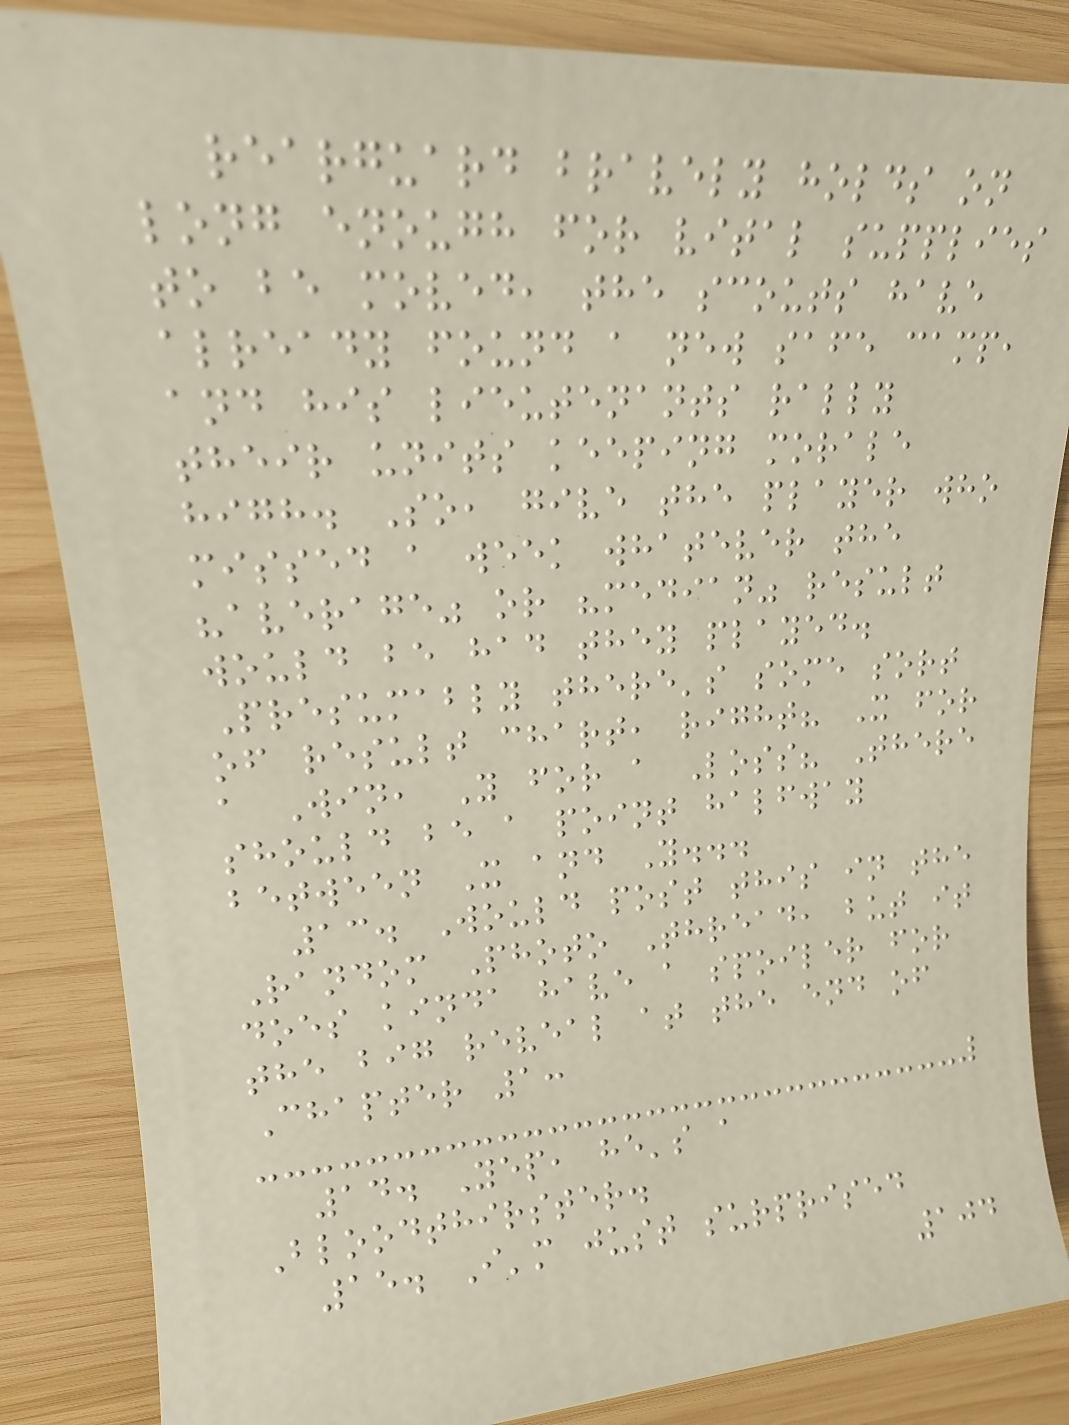rearguard bravely holds on
long enough for vital supplies
to be moved, the scouts have
already found a new safe camp,
and his lieutenants rally
their units keeping morale
high. So, give the player who
missed a week whatever the
"average" or "median" result
would be had they played.
Presumably there's some sort
of result chart, right? X for
a Win, Y for a Loss? There
should be a point halfway
between X and Y...
13. Would post this in the
Random Photo Thread, but it
does kinda have a spoiler for
the big reveal at the end of
Chapter 1:
14. Yep, he's a
Bloodthirster.
15. I'm just surprised
104
